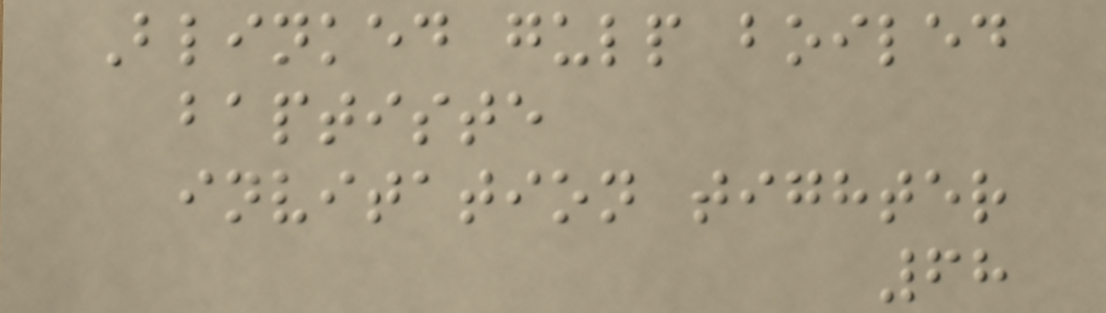Blinked gulp boiled
baptiste
invitation tighter
68
